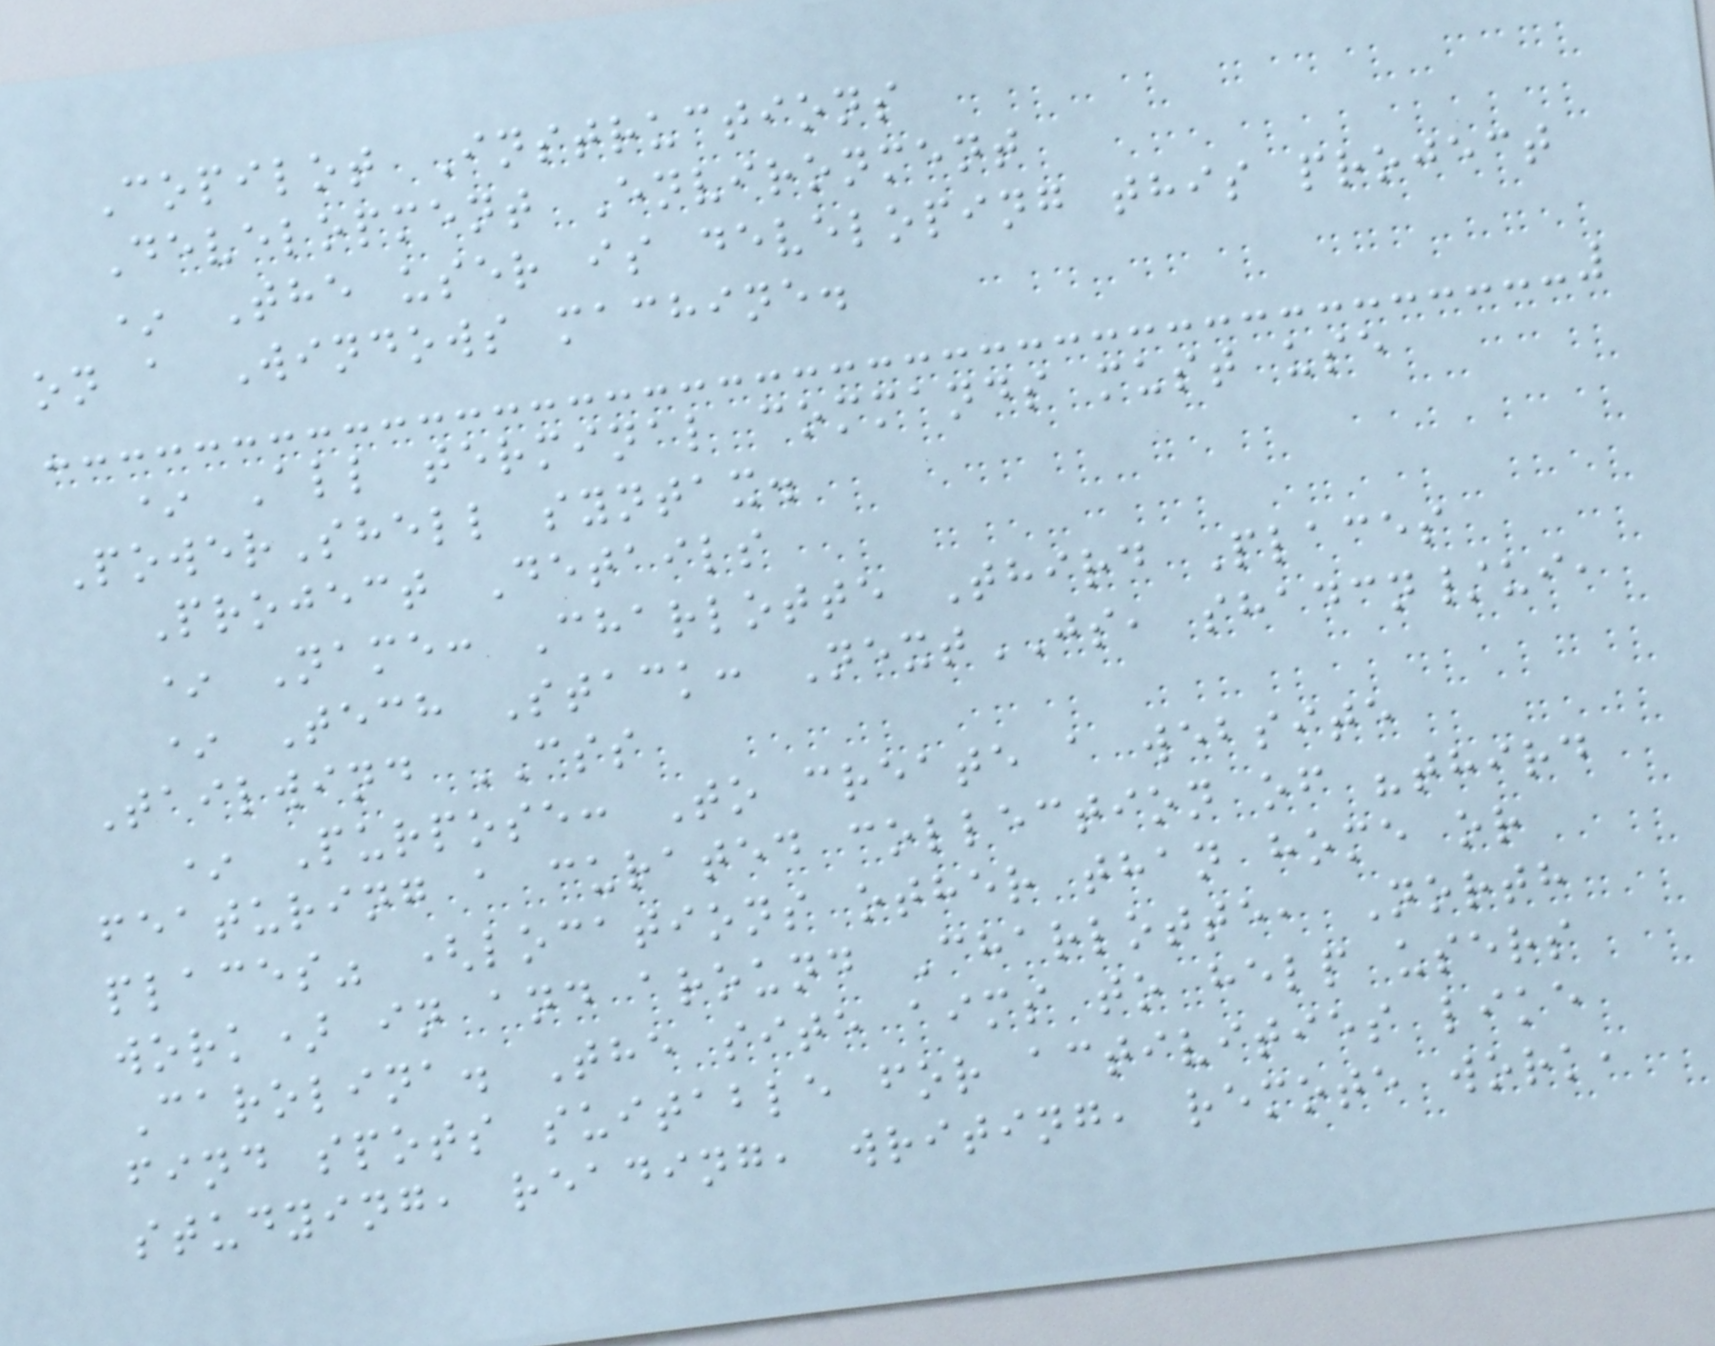Copilot Instructions
Development Environment
* The user is developing this project
on a Windows machine.
* All terminal commands must use
PowerShell syntax.
Project Details
* Name: Charlotte Third Places
* Tech Stack: NextJS, shadcn/ui,
Tailwind CSS
* Purpose: To create a website
featuring a curated collection of "third
places" (locations other than home or
work) in and around Charlotte, North
Carolina. The site aims to help users
find spots suitable for activities like
studying, reading, writing, remote work,
